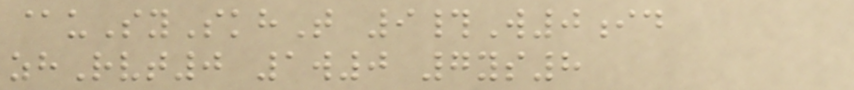@uSySkhT 9#W0id
zhRvt0 1w0 7ys8
